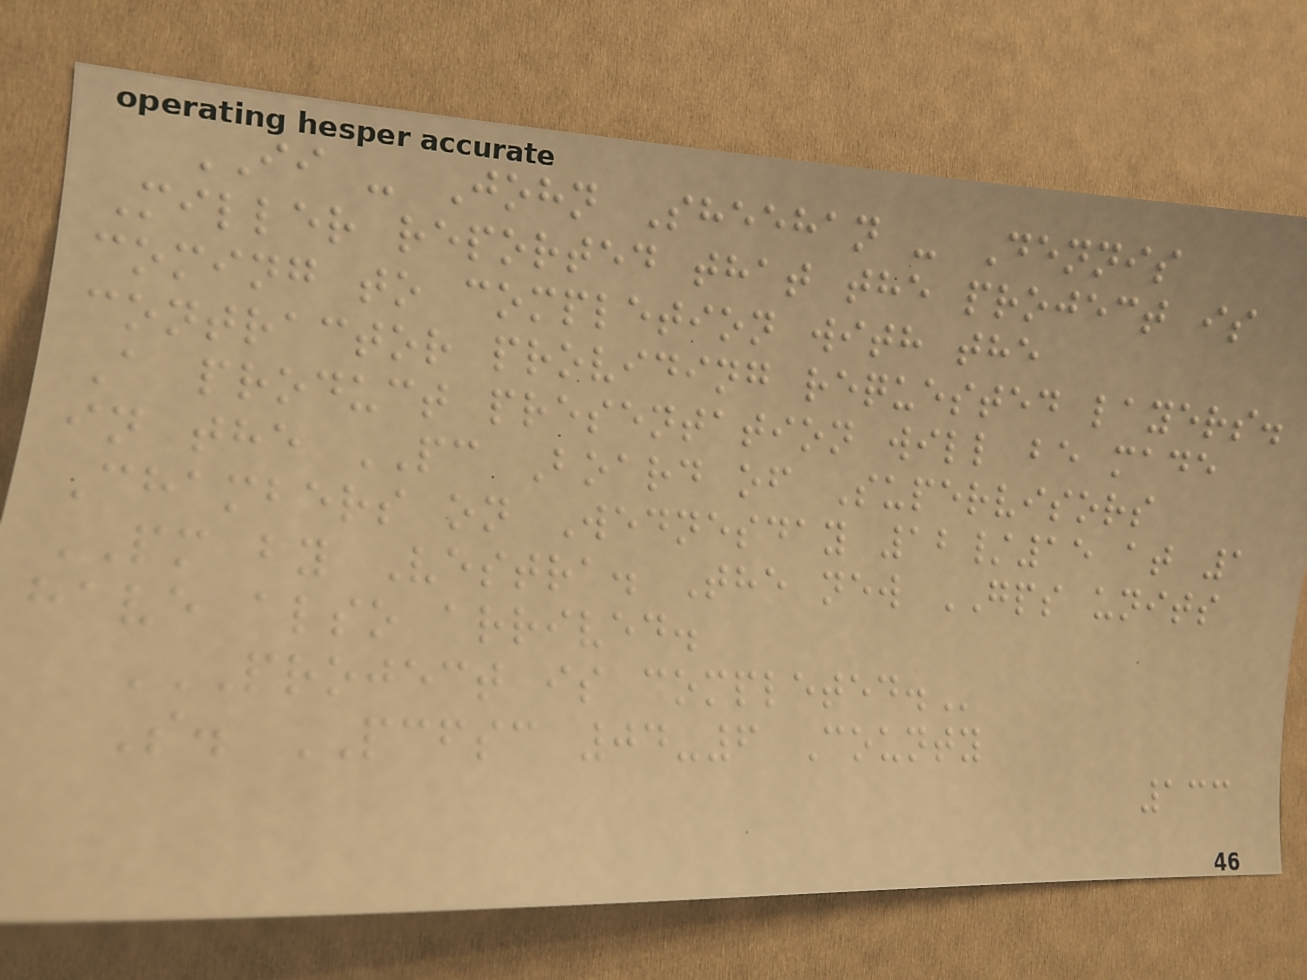II - John Sheehan - Dennis
Miller reported that the project is
coming to completion with the
contractor providing requested layers.
A product presentation will be made
in the PC Board of Supervisors
Chambers on Wednesday 12/15 at 1
PM by Vestra. The new GPS units
have also arrived.
PROJECT IS COMPLETED.
S. PCFSC 04-6 County
133
